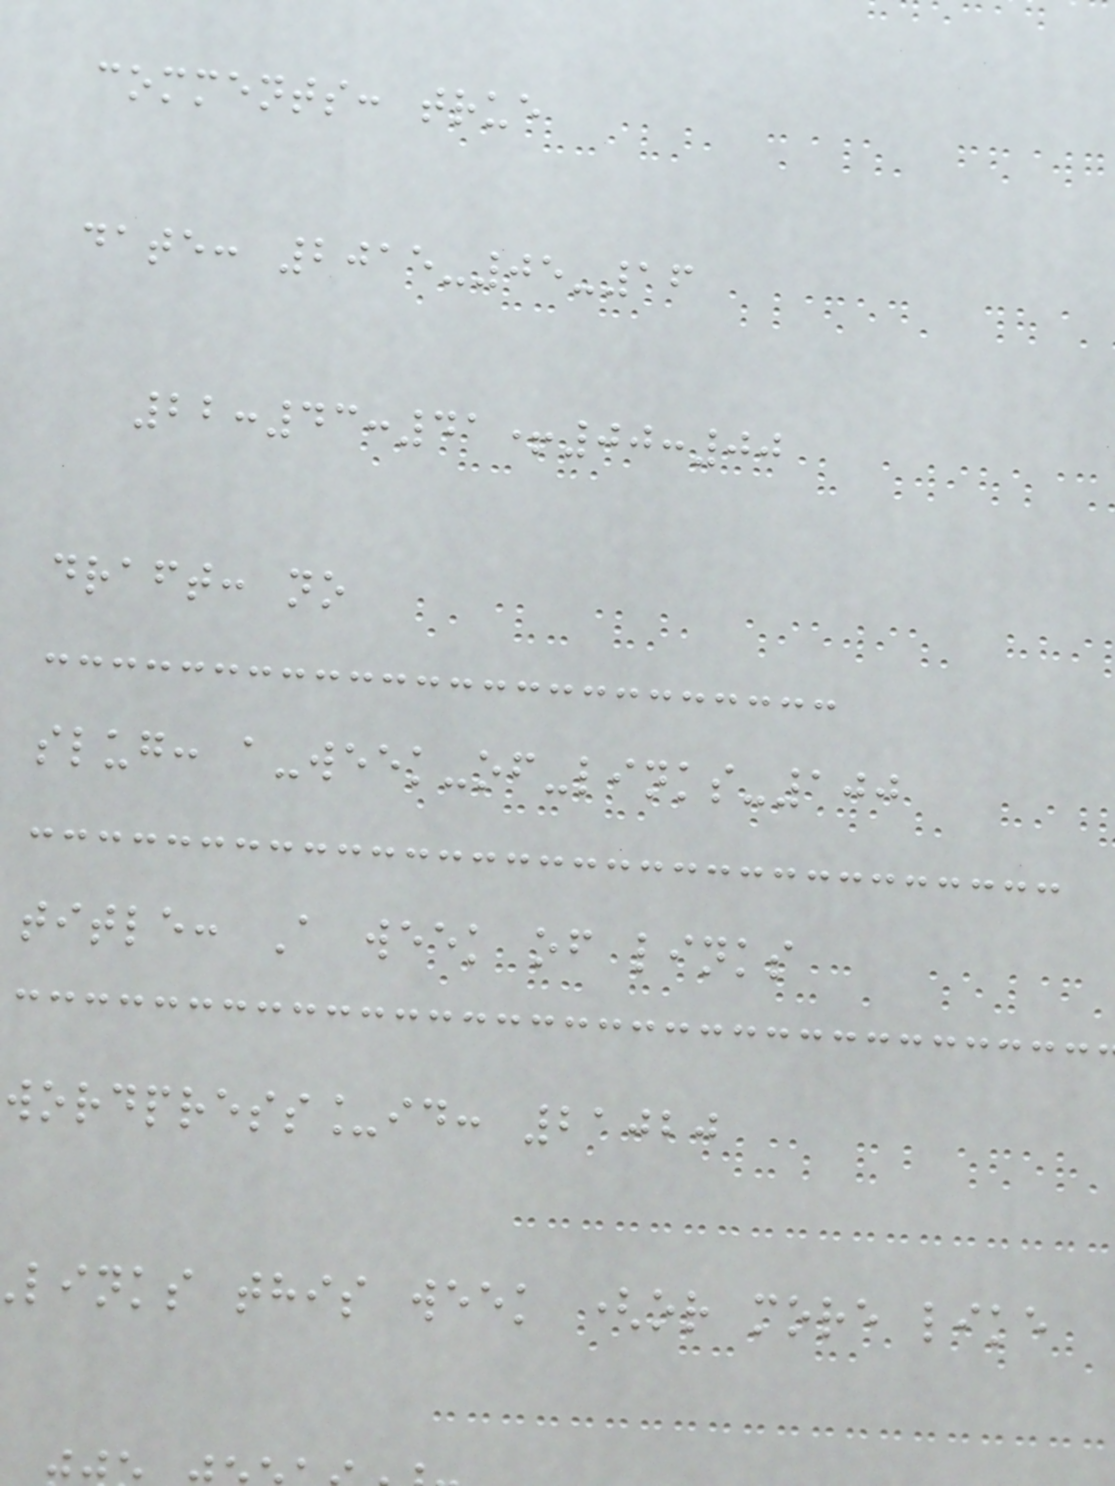comments: true
date: 2015-05-16
22:43:41+00:00
draft: no
slug: a-week-of-links-100
title: A week of links
wordpress_id: 21020
links this week (or more like
